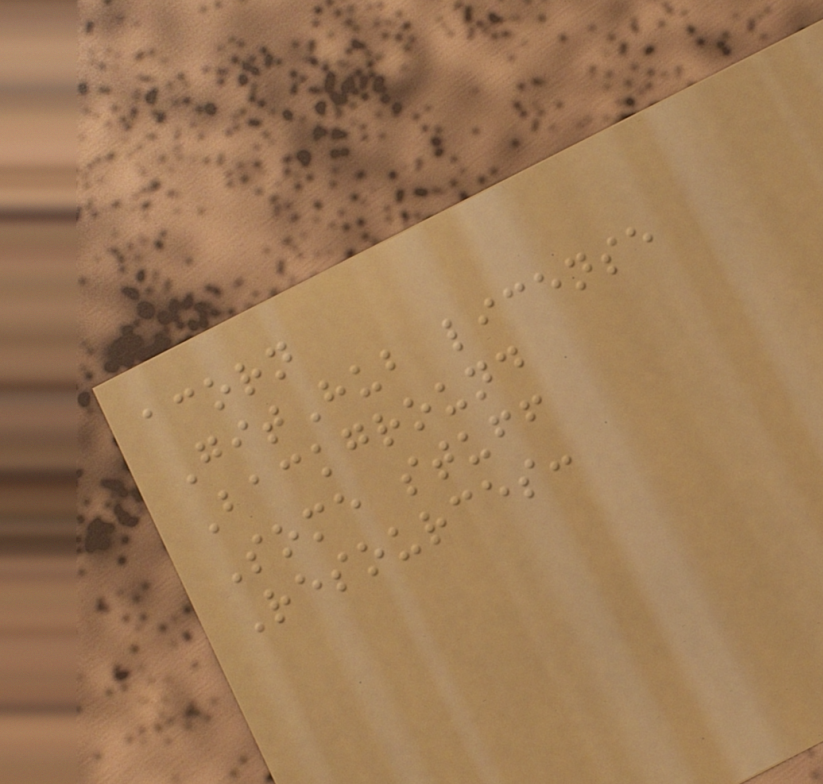acorn
GitHub license
Background
Some stuff
Resources:
